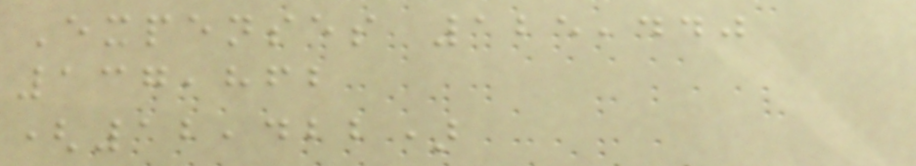Expenses 125,440
137,862
(12,422)
